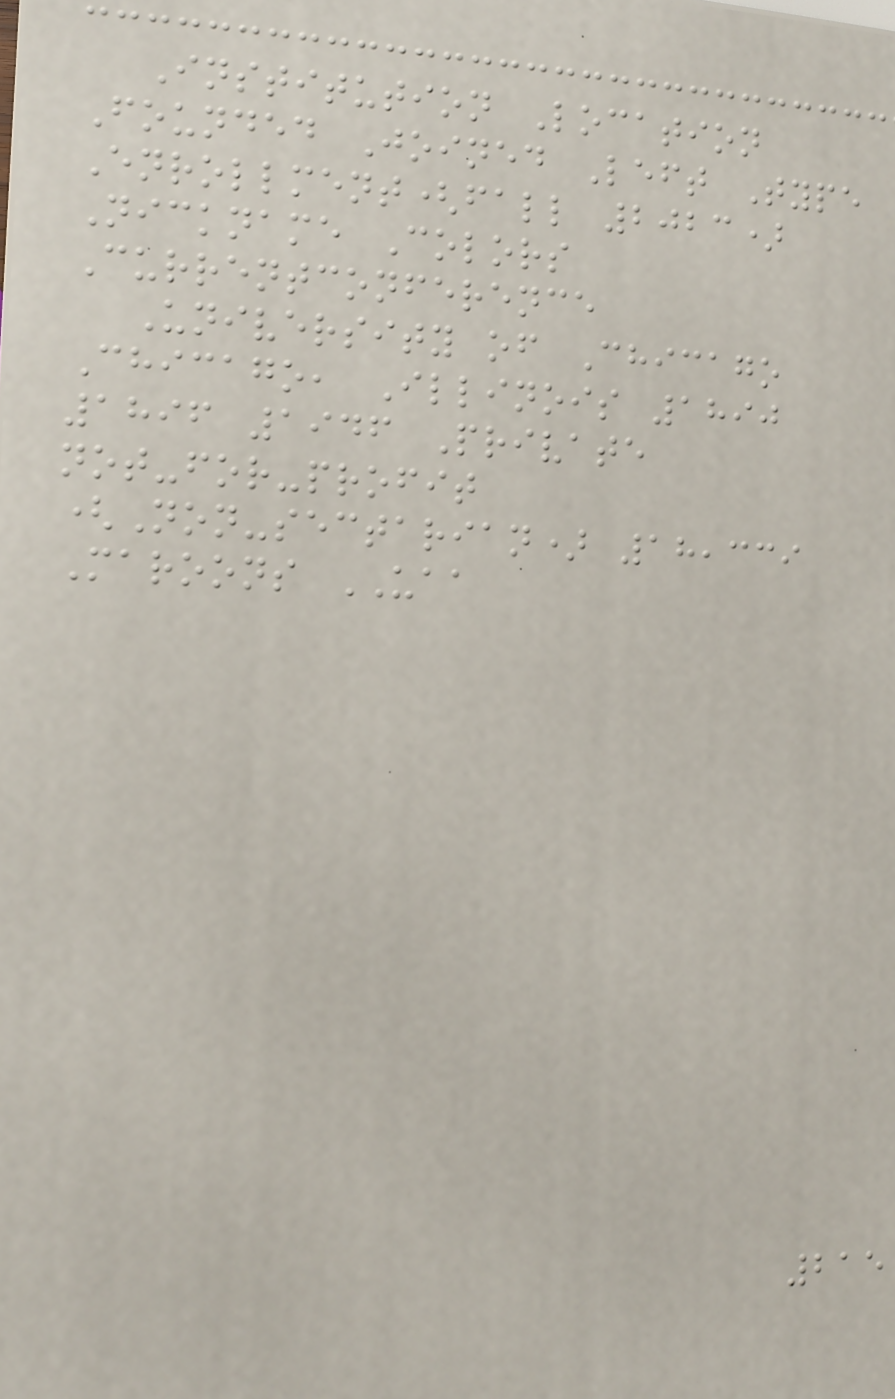Institution Location
Founded Joined Left Type
Enrollment(fall 2023)
Nickname Colors
Currentconference
University of Chicago
Chicago, Illinois 1890
1896 1946 Private
not-for-profit
(Non-sectarian) 18,339
Maroons UAA
215
